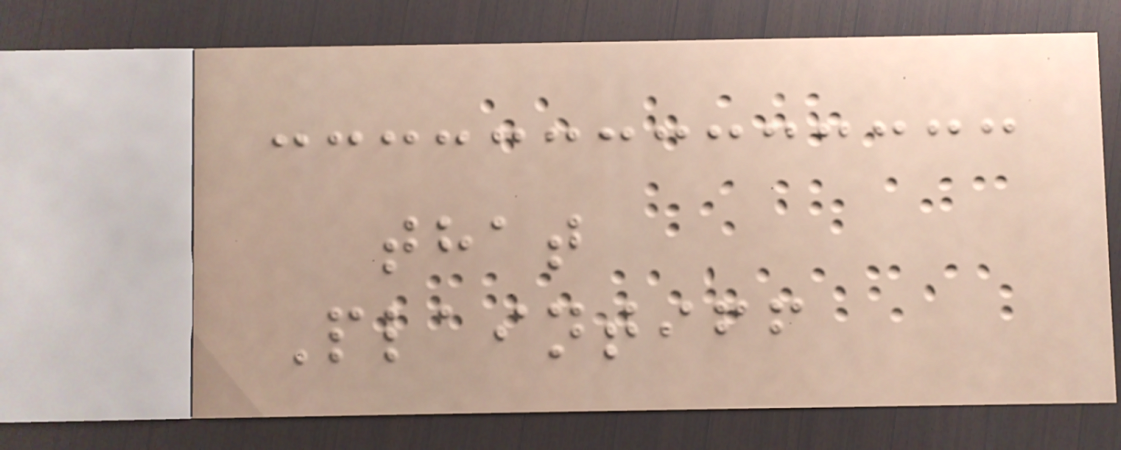that
Plaintiff
